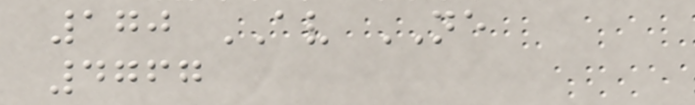170 AV NE
4767
